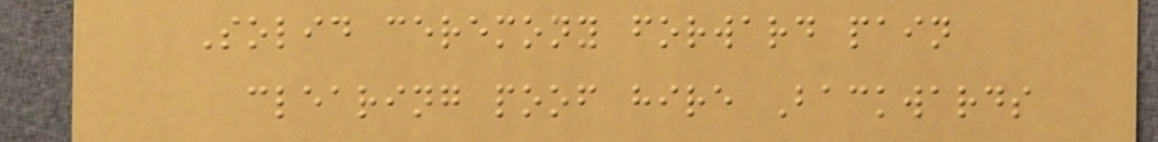Solid ceremony forward pain
clearing poof hire Backwards
